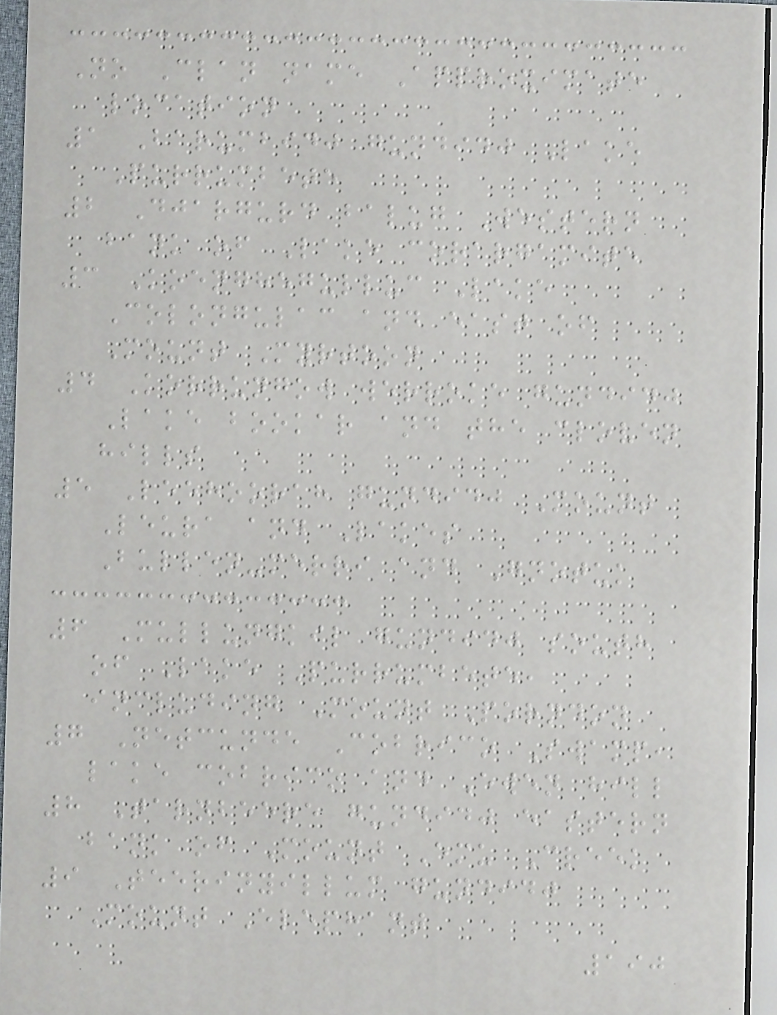No Clan name Approximate
location
1 Barumbidj gundidj Lake
Purrumbete
2 Djargurd balug Western
bank of Lake corargamite
3 Koenghegulluc Lake
Colongulac and east of
Mount Myrtoon
4 Korrungow werroke gundidj
Lake bookar and the cloven
hills
5 Leehoorah gundidj Mount
Leura and Lakes
Bullen-merri and Gnotuk
6 Mullungkil gundidj south
of Lake Purrumbete,
including Mount Porndon
7 Netcunde Cobrico Swamp,
lake cobrico and Ewen hill
8 Tarnbeere gundidj eastern
bank of Mount Emu Creek
9 Teerinyillum gundidj
Mount Elephant
190
